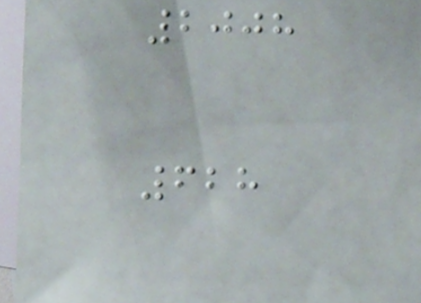2008
628
